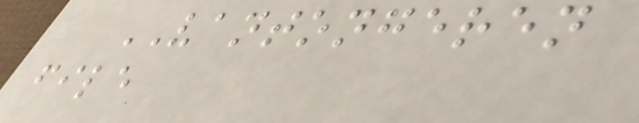VANTONGEREN
file
